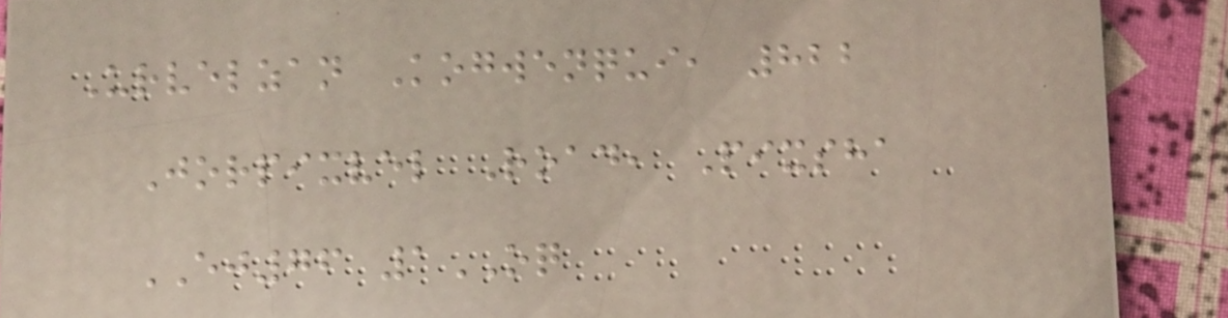Urvelzan Kogwenqui, 822
Jorpixvel Road, Pixsha
EJ76 1OQ
